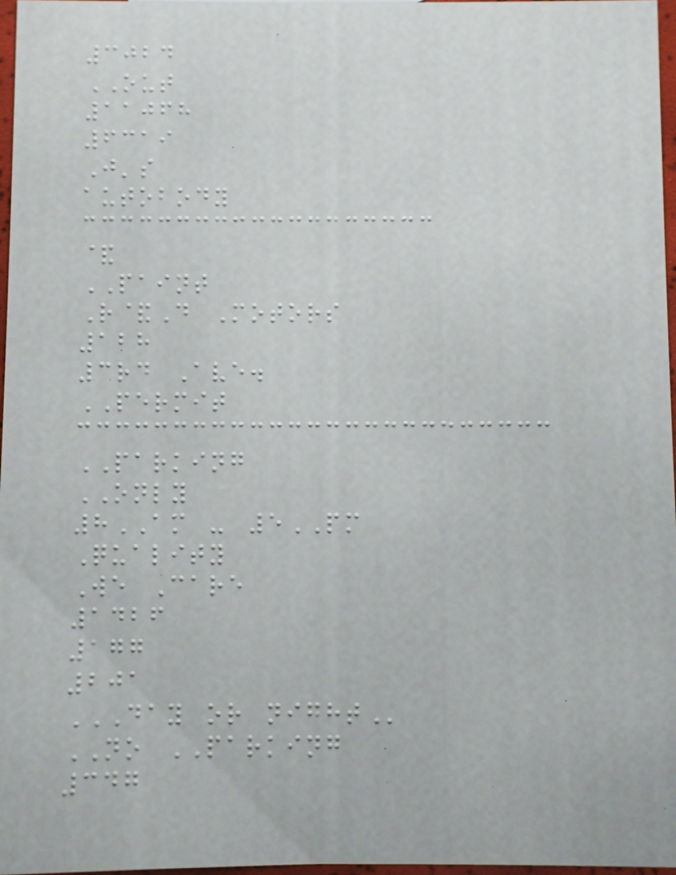3024
OUT
11068
6319
J's
autobody
&
PAINT
R&D Motors
128
3rd Ave.
PERMIT
PARKING
ONLY
8AM - 5PM
Quality
We Care
1426
177
201
DAY OR NIGHT
NO PARKING
347
